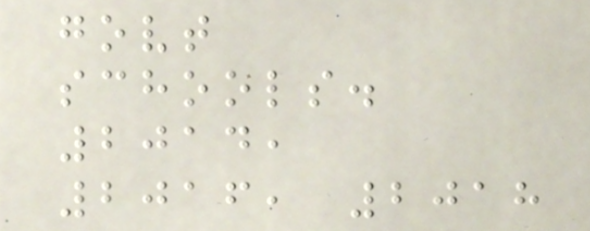govt
schools.
2014,
2016, 2018
